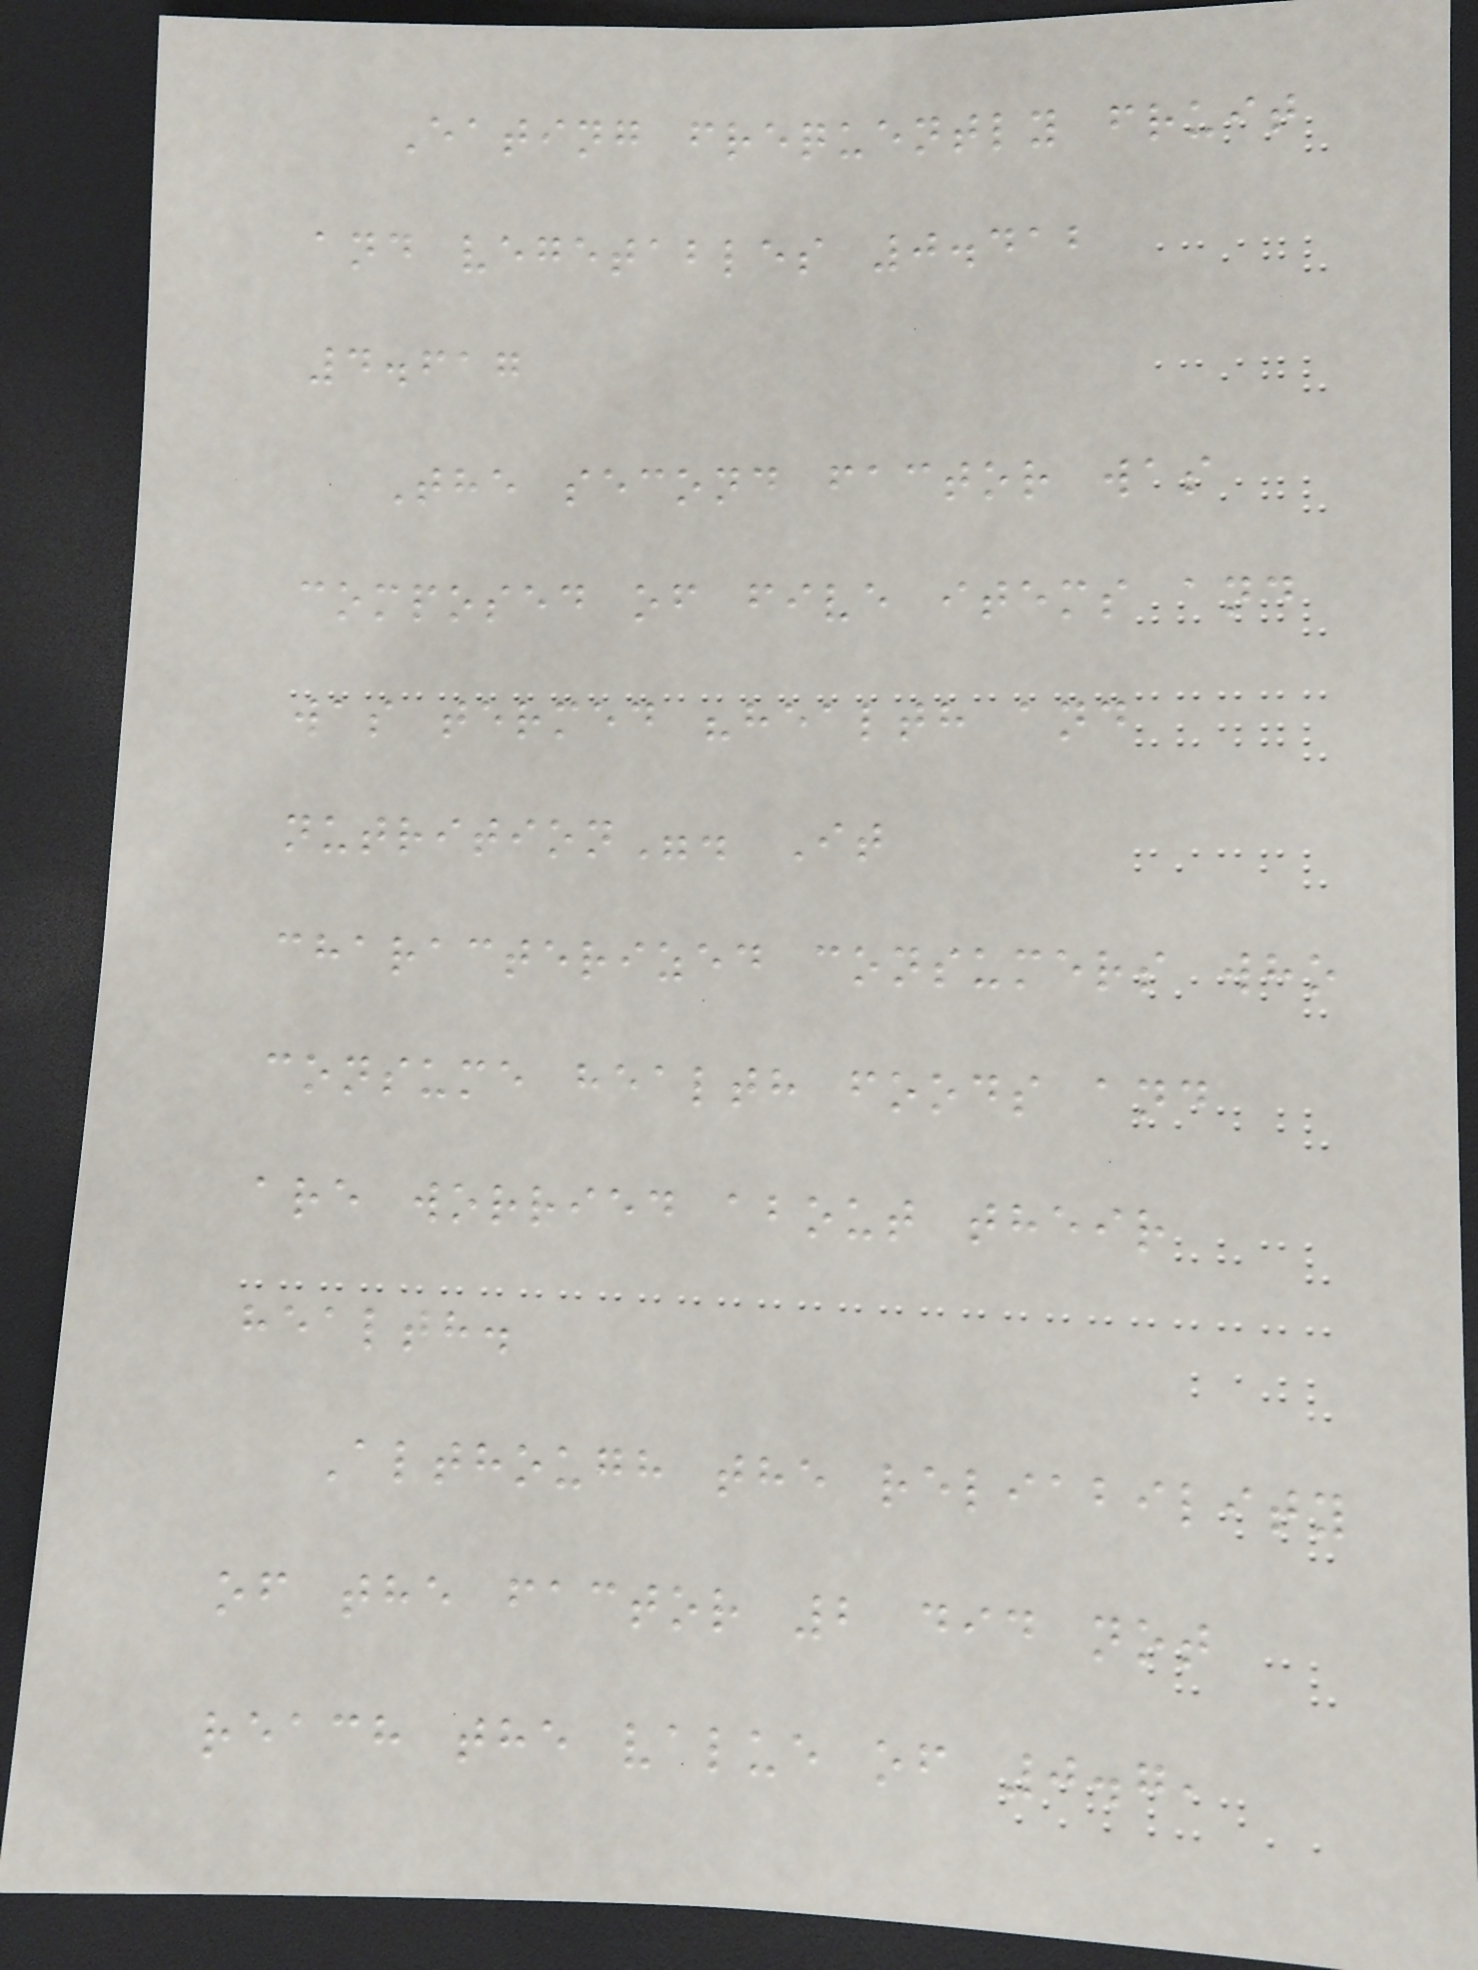Eating frequently fruit
and vegetables 0.412
4.617
The second factor was
composed of five items and
was termed "health and
nutrition". It
characterized consumers who
consume health foods and
are worried about their
health.
Although the reliability
of the factor 2 did not
reach the value of 0.7,
